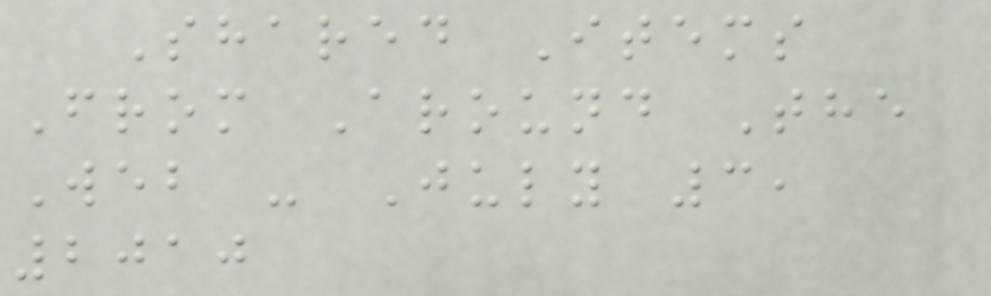Shared Items
From Around The
Web - July 3,
2010
